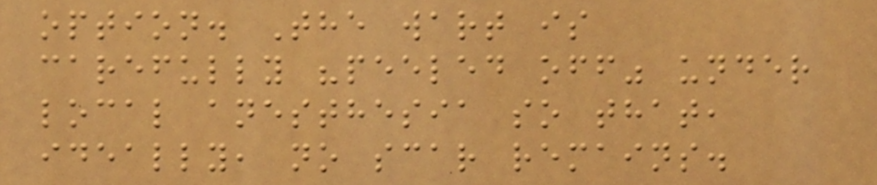option. The wart is
carefully "peeled off" under
local anesthesia so that,
ideally, no scar remains.
